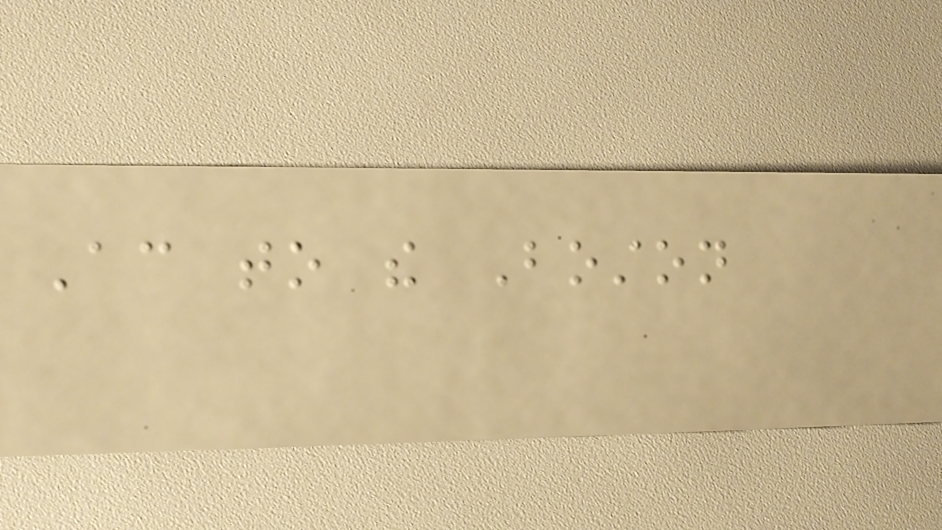According to the Boston
